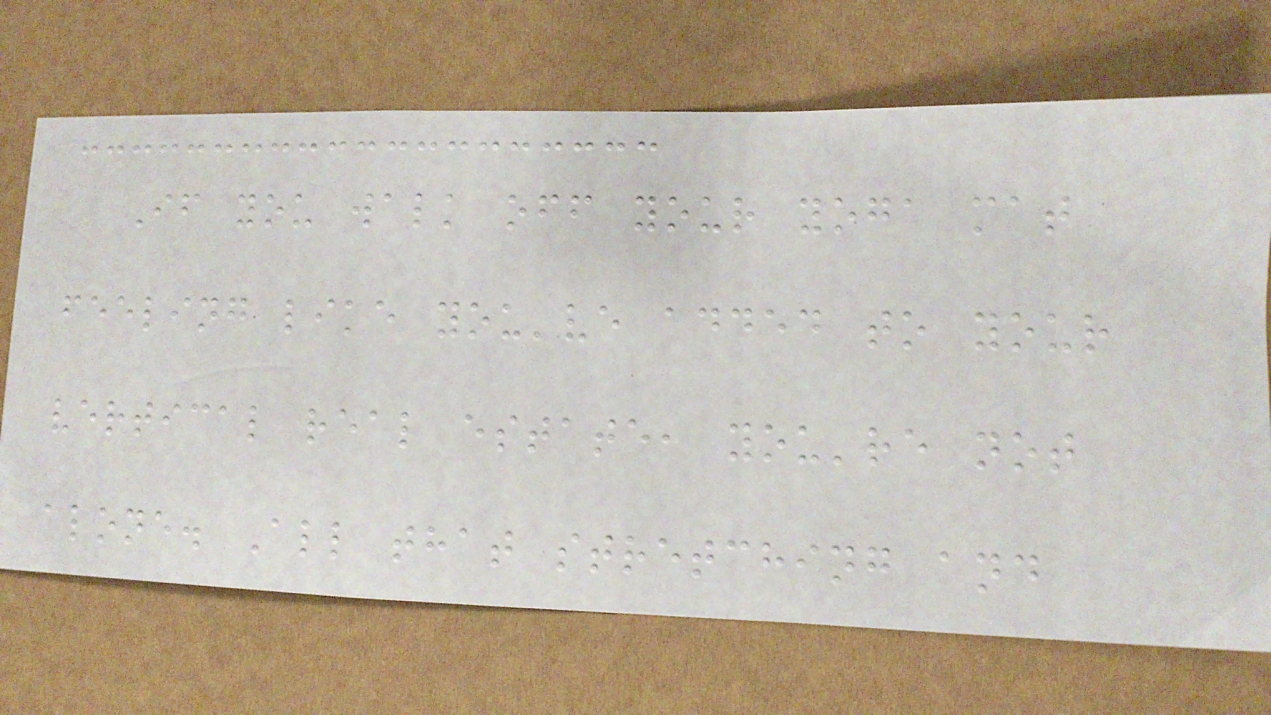If you walk off your yoga mat
feeling like you've added to your
vertical real estate, you're not
alone. All that stretching and
